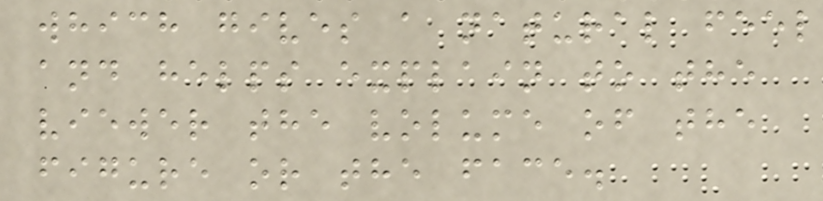which gives a natural feel
and helps explain to the
viewer the volume of the
figure or the face.
